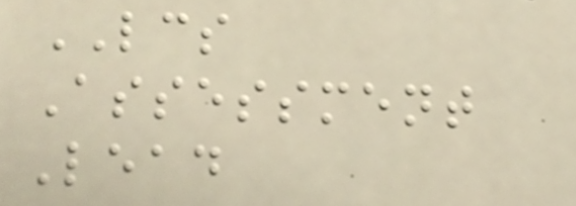LCS
Assessment
Lead
